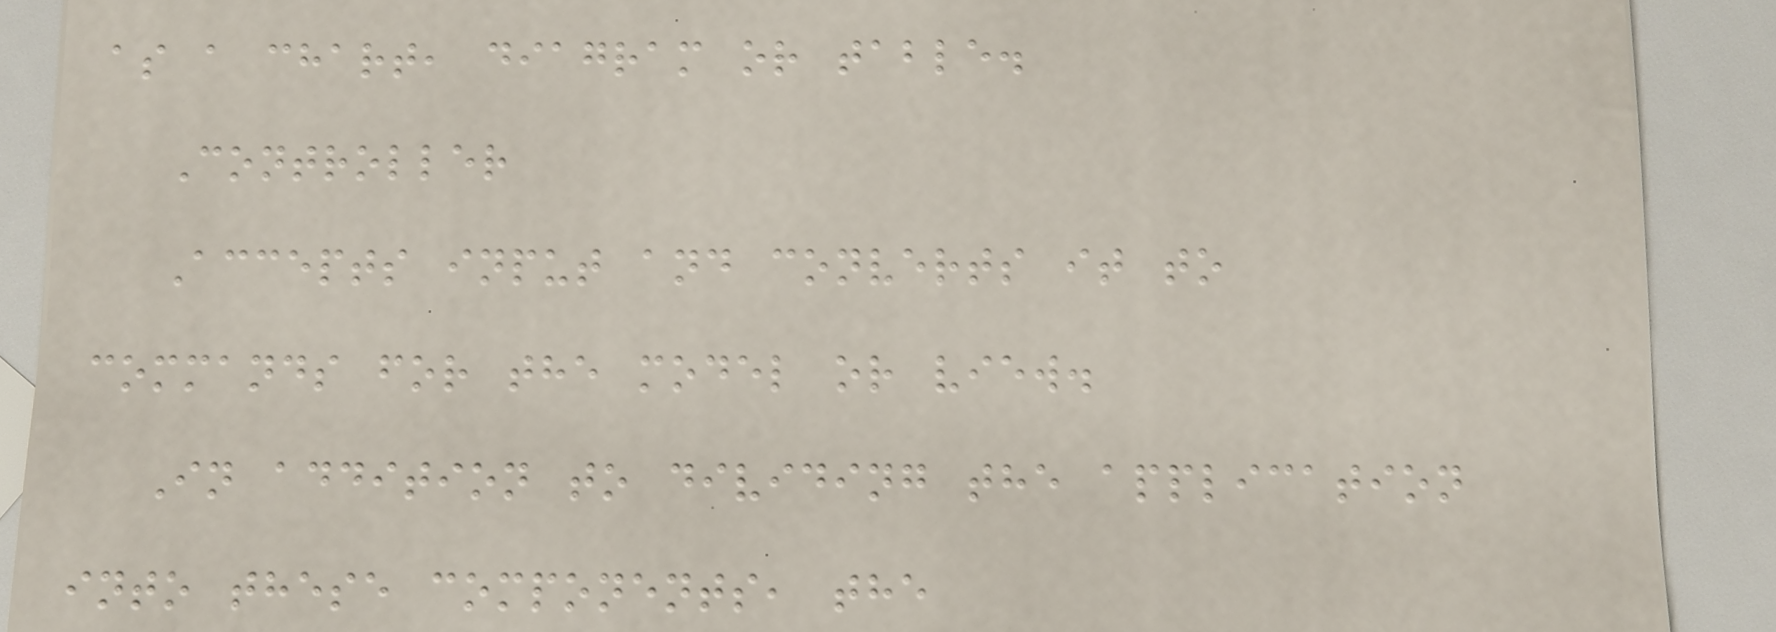as a chart, diagram or table.
Controller
Accepts input and converts it to
commands for the model or view.
In addition to dividing the application
into these components, the
